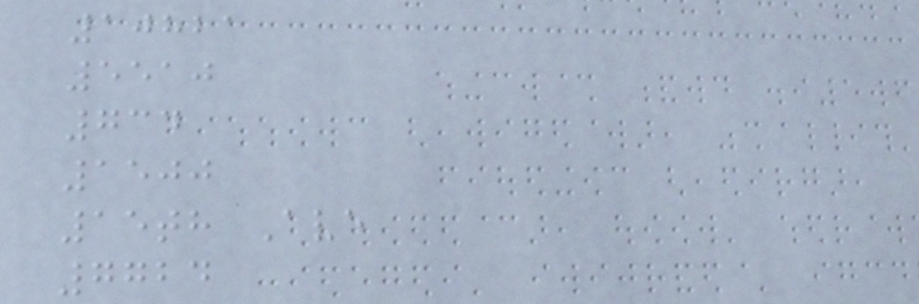10821
5510
734
1500
15th Ave
7724
